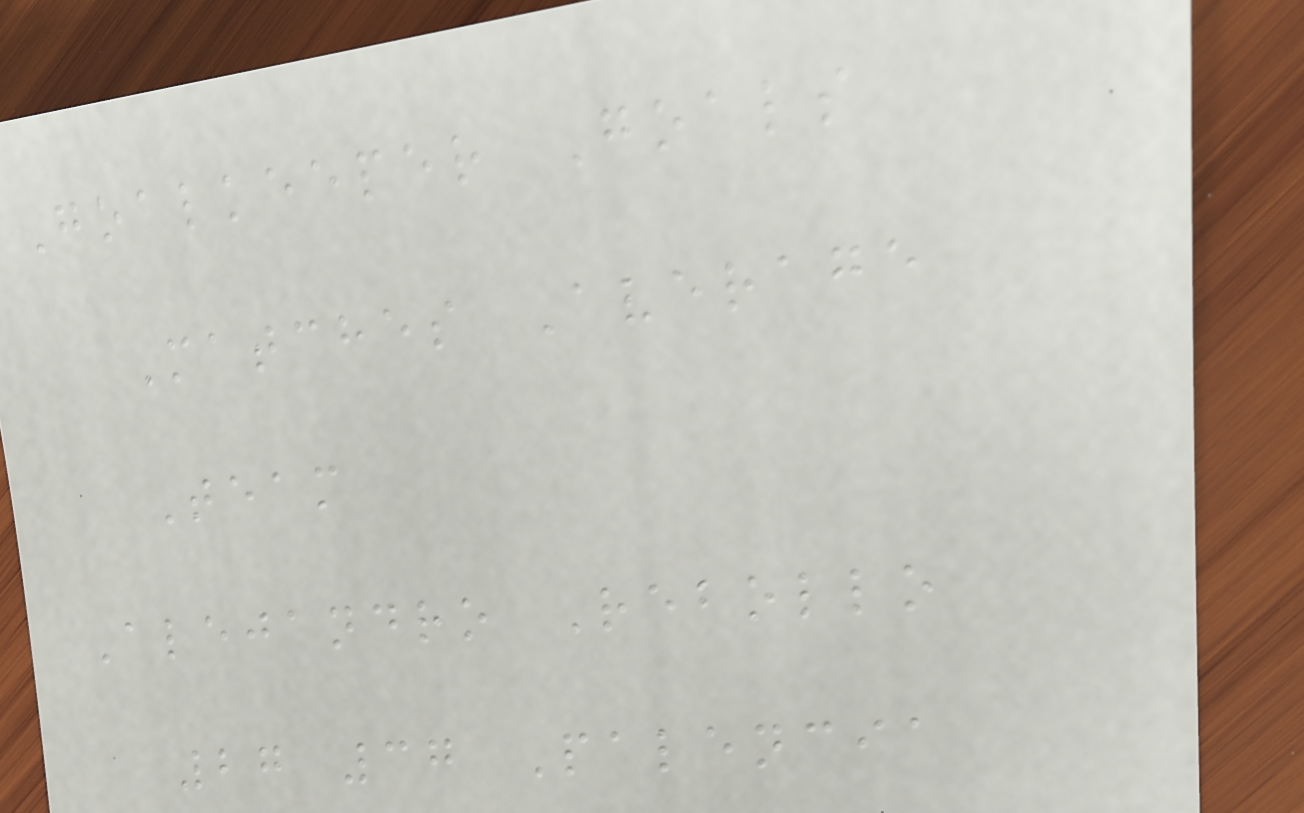Goalkeeper Goals
Matches Average
Team
Alejandro Rebollo
27 37 Palencia
